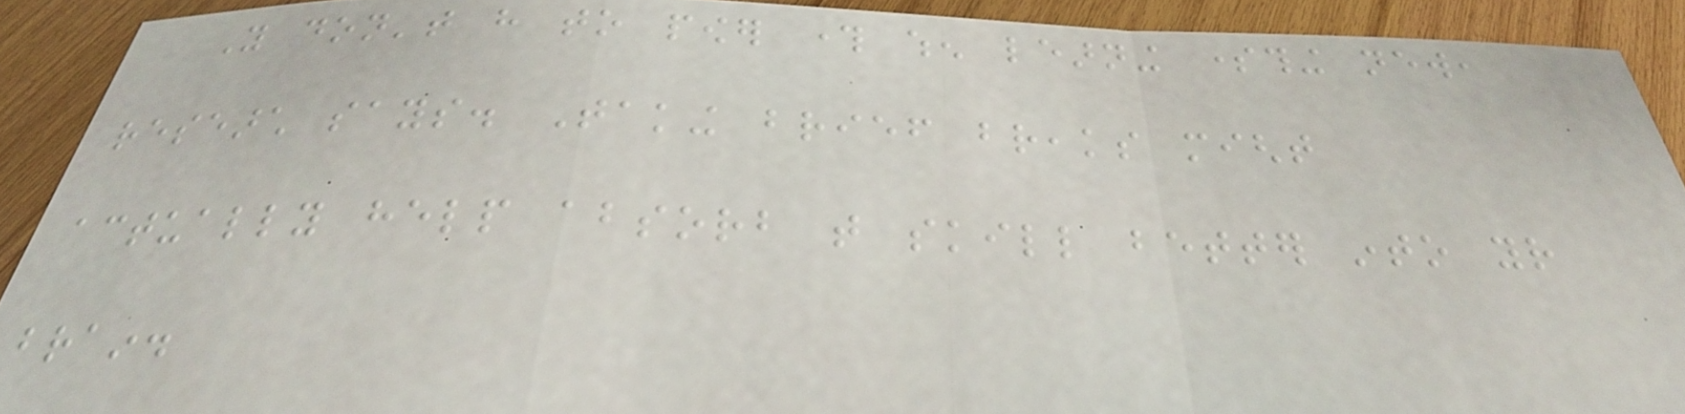You don't have to power through when learning something new,
research says. Taking brief breaks might
actually help absorb that skill better into your
brain.
